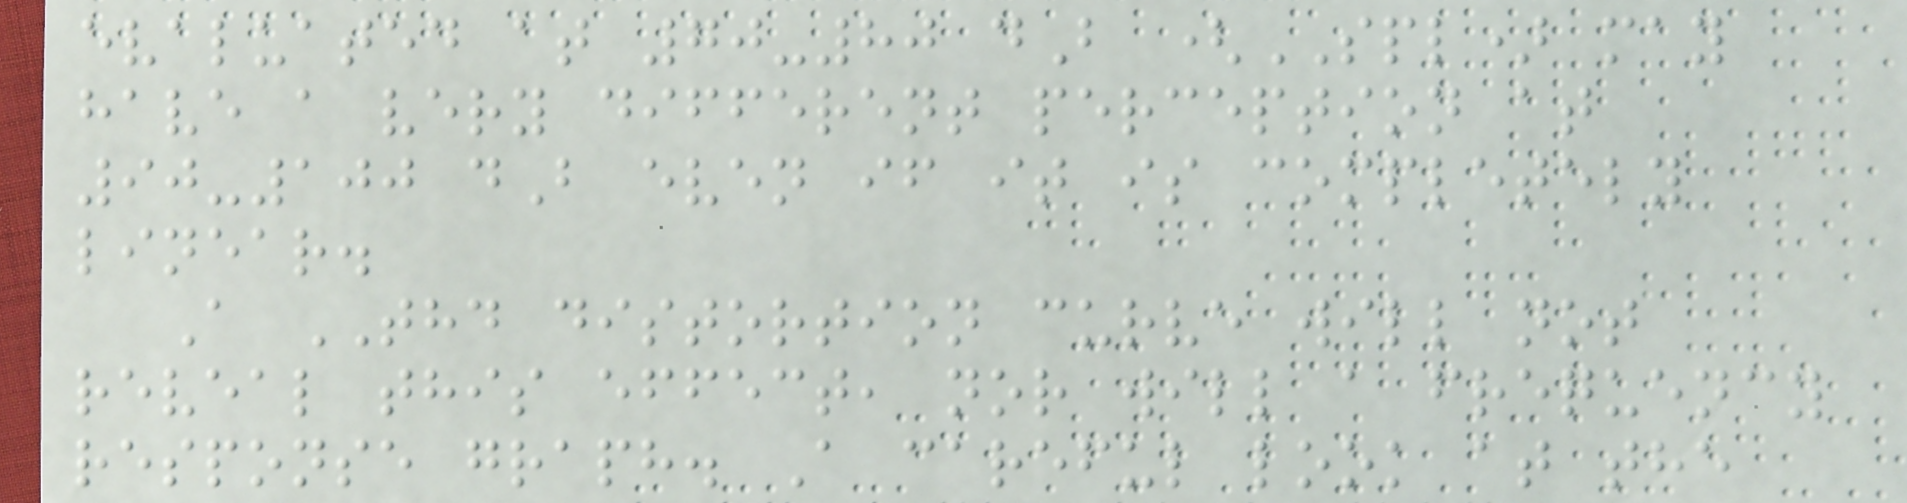evaluated at 70-80 dB (SPL) may
have a very different perception at
90-100 dB even if it is completely
linear.
A THD distortion curve will not
reveal this effect, nor will a frequency
response graph. A careful look at the
